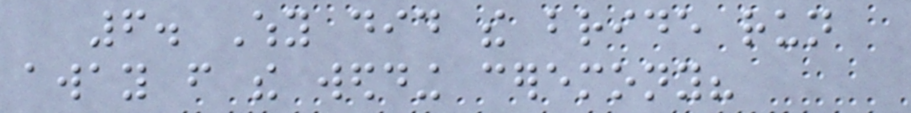6. Why did the bride run
away from the wedding ceremony?
